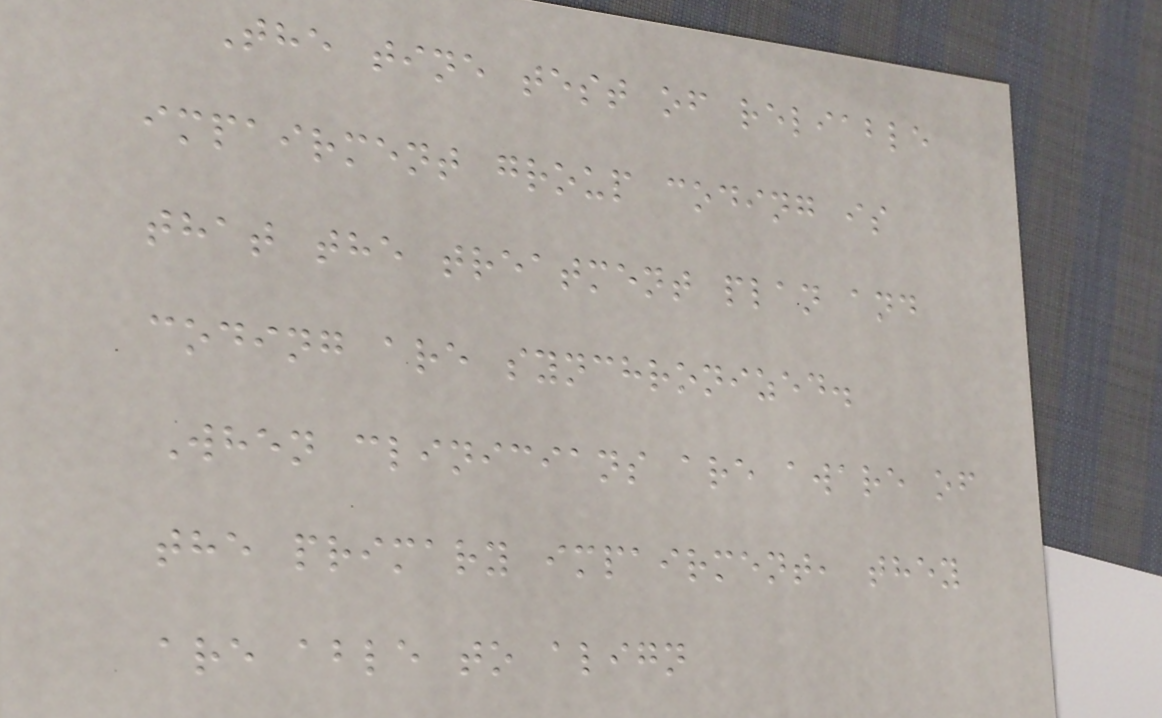The tine test of reliable
impairment group coding is
that the treatment plan and
coding are synchronized.
When clinicians are aware of
the primary impairment, they
are able to align
